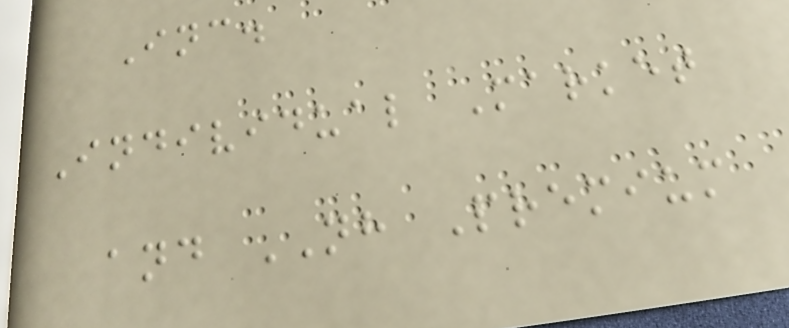Inc.
Individual Market
and NH Premium
